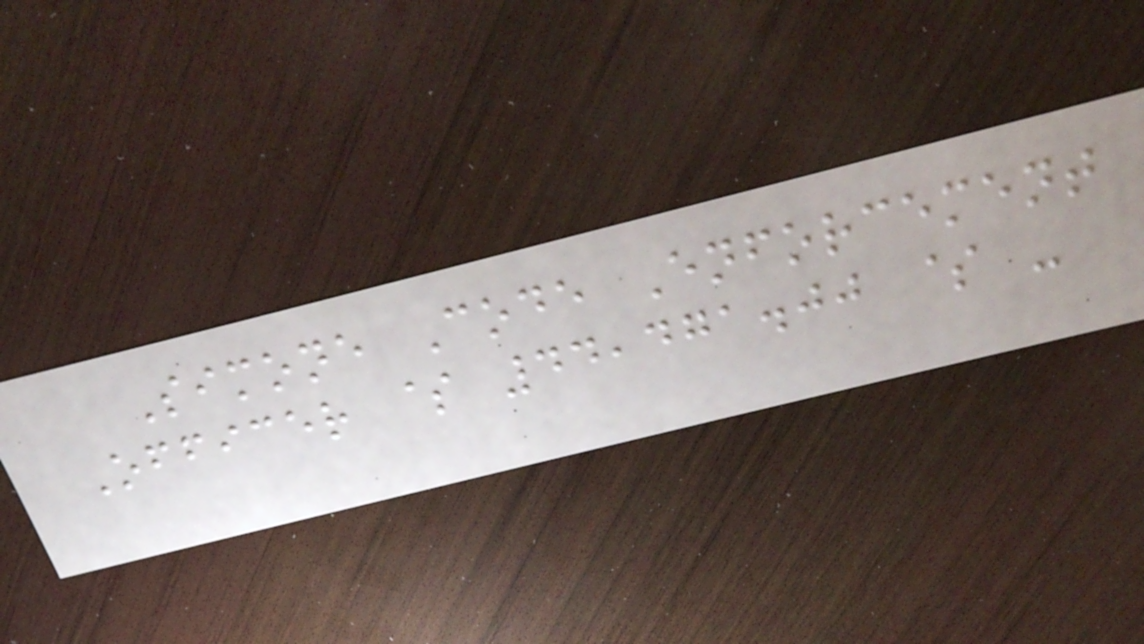Simone Code Enforcement
Officer $ 44,471.00 $ -
